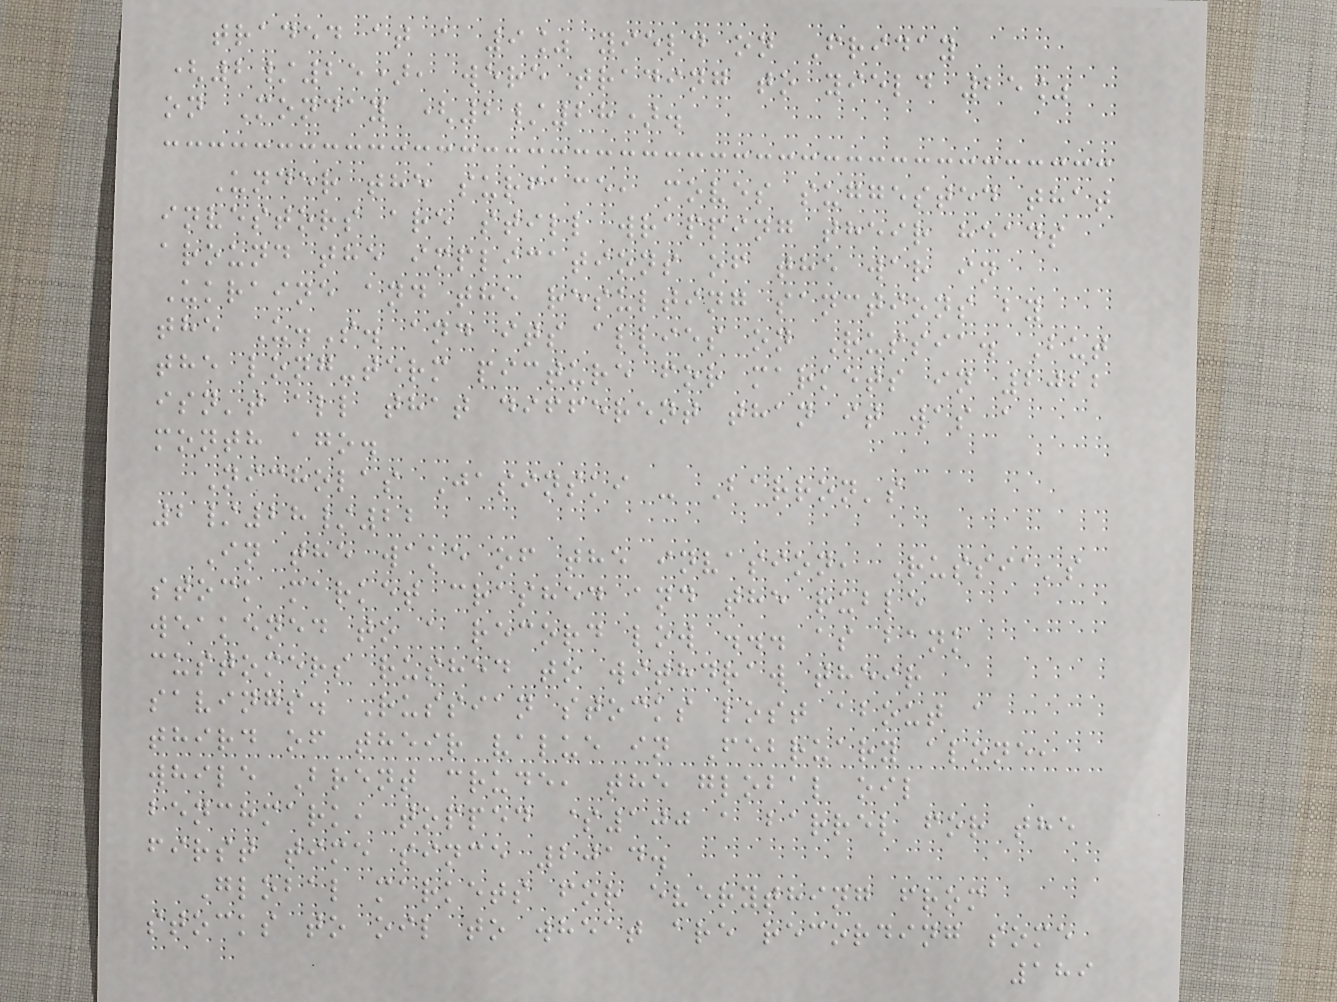traded at a 9% yield on Friday
(2/25), were trading to yield 25%
on Monday (2/28).
Under the surface, moves suggested that
investors are still wrapping their heads
around the implications of the war in
Ukraine and the resulting sanctions by
the U.S. and its allies on Russia. But
the long-term picture for markets in 2022
isn't all that different than it was a
month ago.
Nicholas Jasinski - Barron's
2/28/22
In the wake of the invasion, Russia's
stock market crashed and the ruble
weakened to a record low ... as bank
customers rushed to withdraw their
savings. Russian stocks lost about a
third of their value in February alone,
while Brent crude, the global oil
benchmark, topped $100 a barrel for the
first time since 2014.
Global markets for everything from
stocks to oil to wheat are recording some
189
